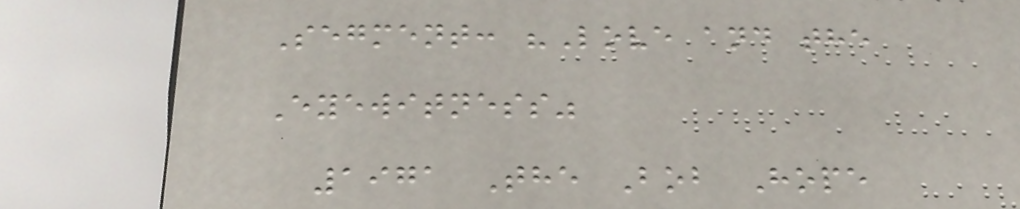Segment: "Love and the
Eyewitness"
1971 The Bob Hope
